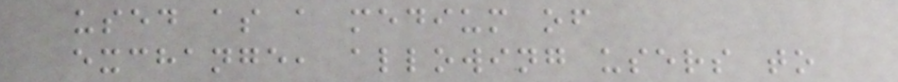used as a medium of
exchange, allowing users to
